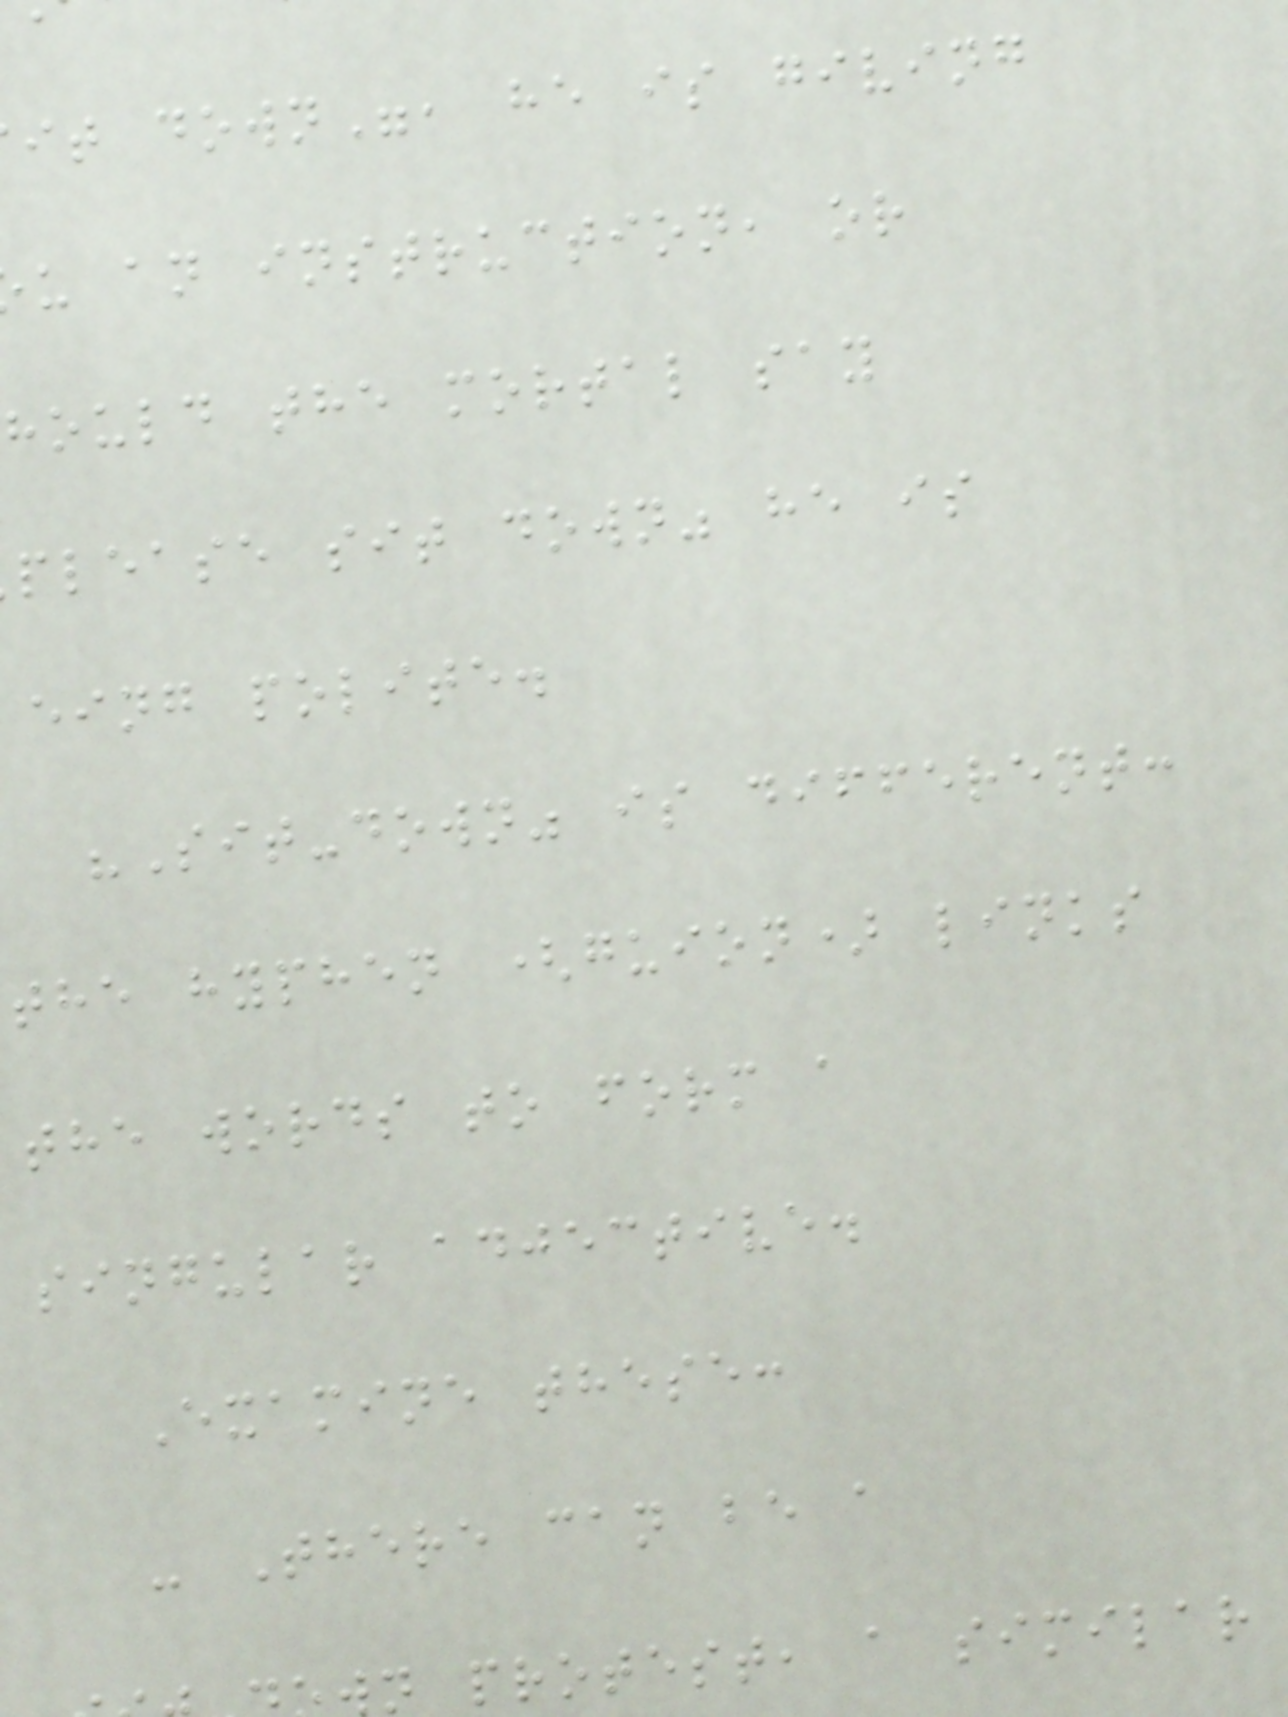it down", he is giving
u an instruction, or
hould the mortal say
please sit down" he is
eing polite.
"Sit-down" is different:
the hyphen (guion) links
the words to form a
singular adjective.
Examine these:
- There can be a
n protest, a similar
